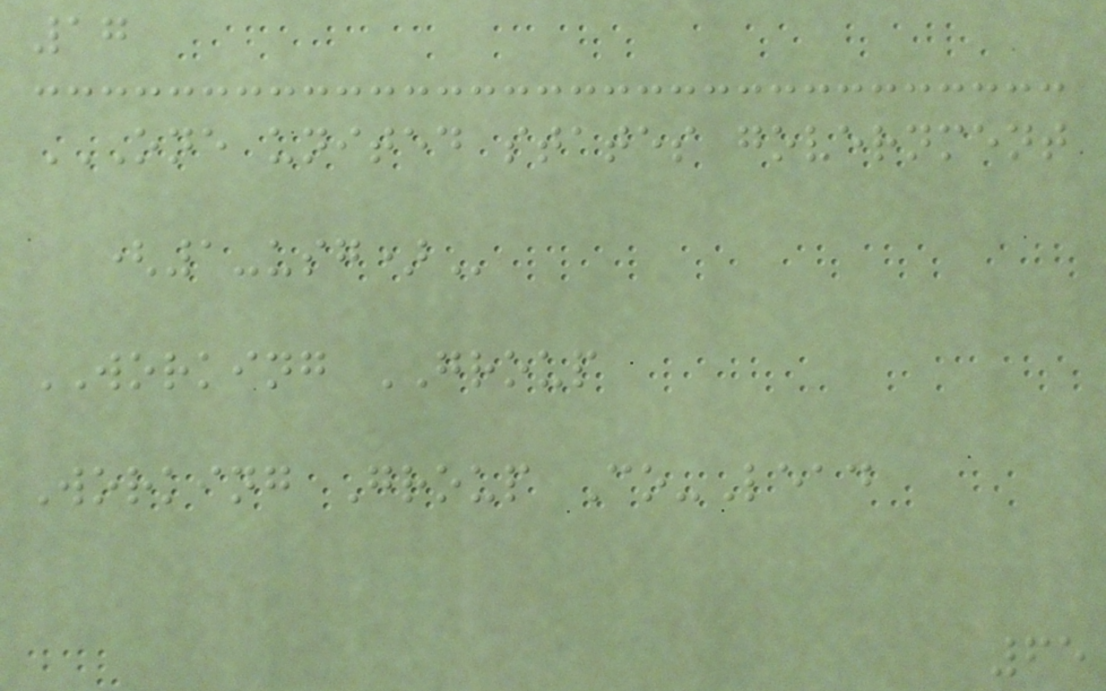17
ONE UNITED STATES GOVERNMENT
(1-USG)
WORKING GROUP
Working Group Co-Lead
65
